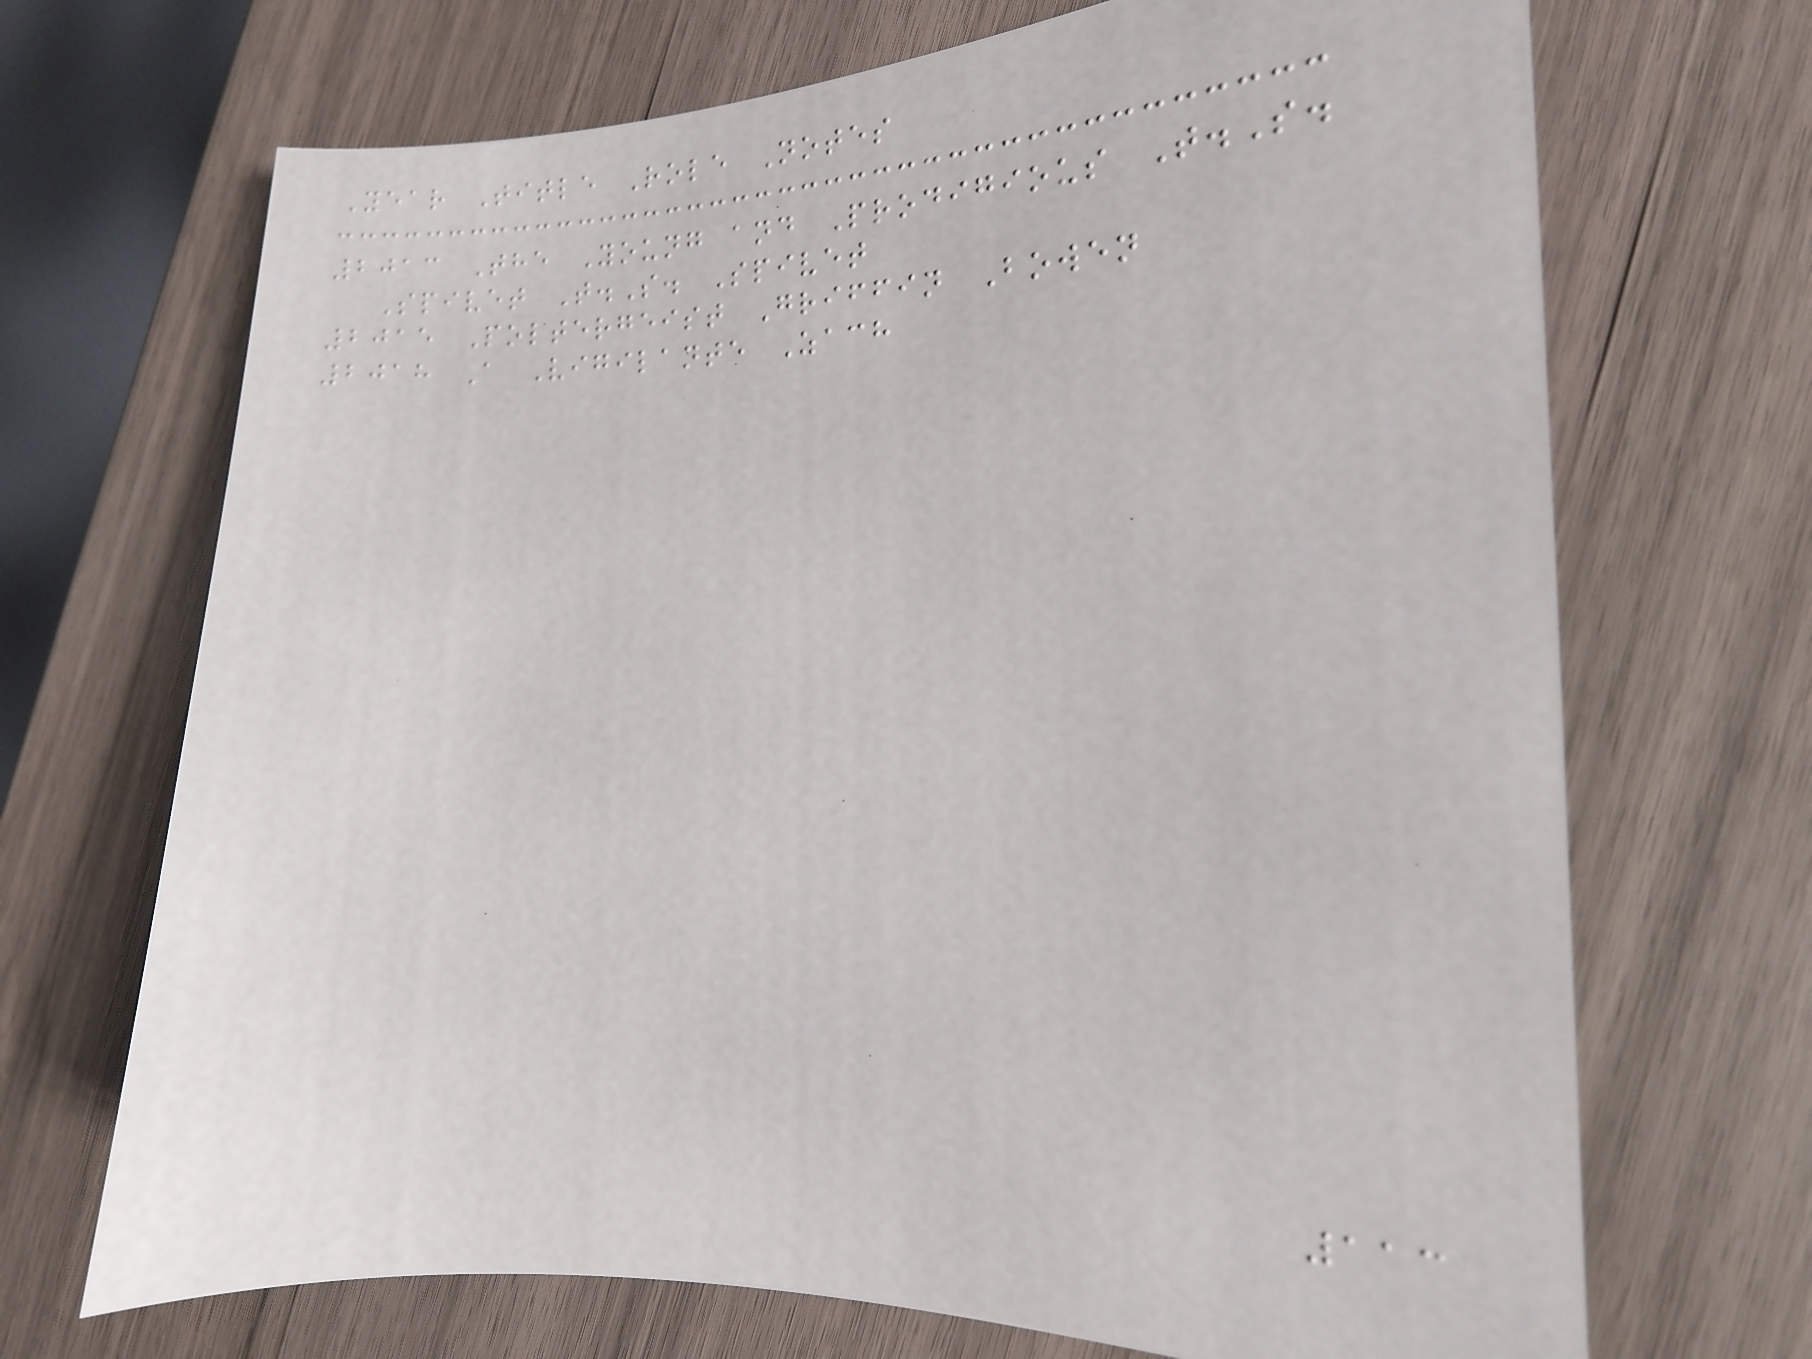Year Title Role Notes
2013 The Young and Prodigious T.S.
Spivet T.S. Spivet
2015 Poltergeist Griffin Bowen
2018 A Vigilante Zach
113
